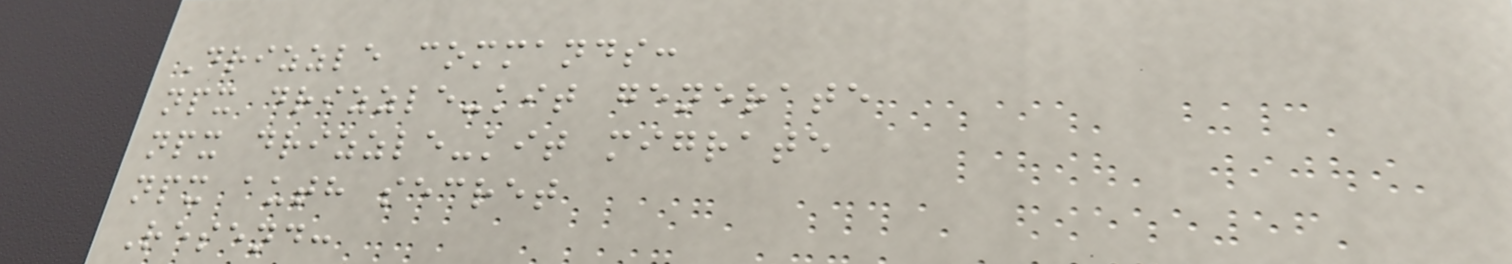Drizzle commands:
npx drizzle-kit generate
npx drizzle-kit migrate
npx auth secret
Resend:
